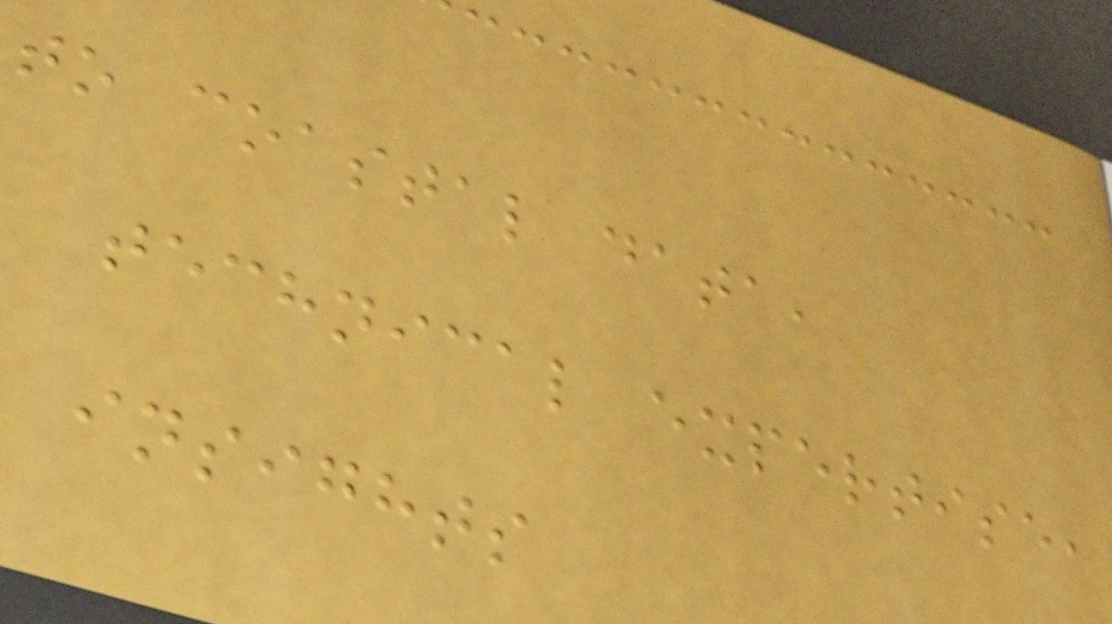to coastal data,
technical expertise,
insights
